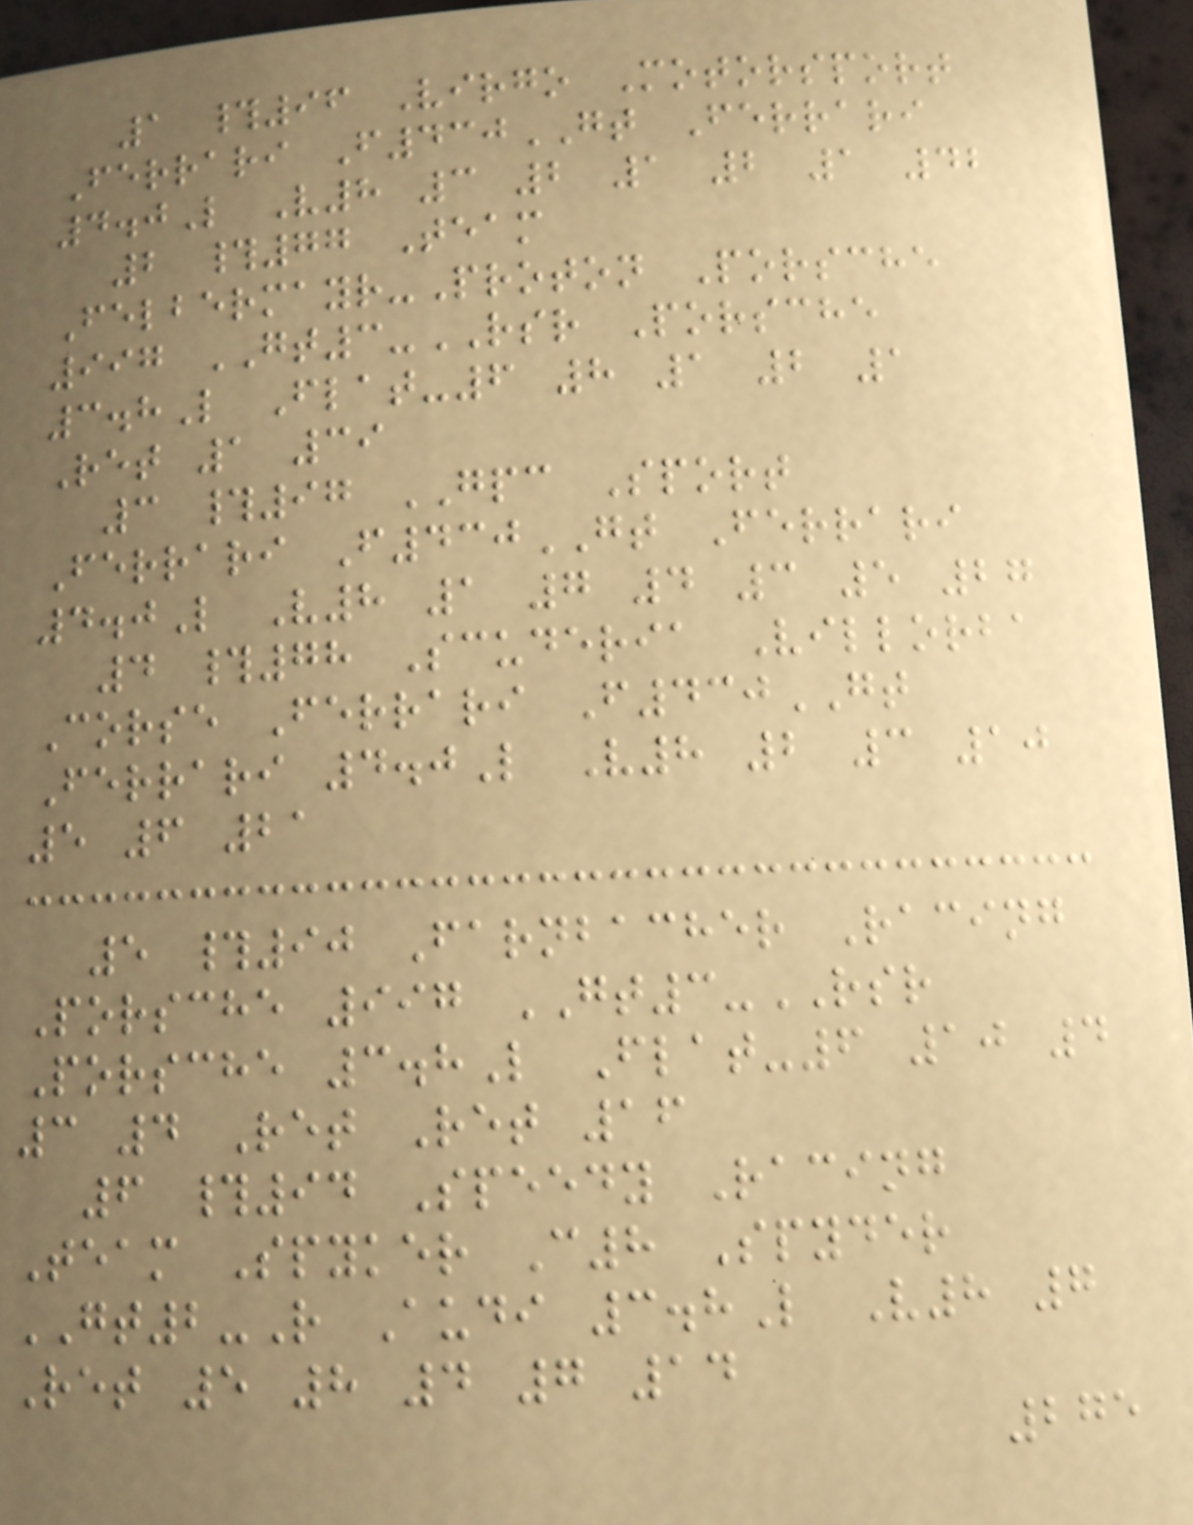1 #96 Virgo Motorsport
Ferrari F430GT Ferrari
4.0L V8 3 2 1 2 1 42
2 #77 Team
Felbermayr-Proton Porsche
997 GT3-RSR Porsche
3.8L Flat-6 8 1 2 1
Ret 1 39
3 #97 GPC Sport
Ferrari F430GT Ferrari
4.0L V8 1 7 4 3 5 27
4 #78 Scuderia Villorba
Corse Ferrari F430GT
Ferrari 4.0L V8 2 3 10
5 6 21
5 #90 Farnbacher Racing
Porsche 997 GT3-RSR
Porsche 3.8L Flat-6 10 4
3 4 Ret Ret 16
6 #94 Speedy Racing
Team Spyker C8 Spyder
GT2-R Audi 3.8L V8 7
Ret 5 8 4 7 14
275
